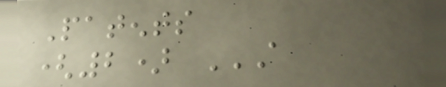Patents
(2) A
